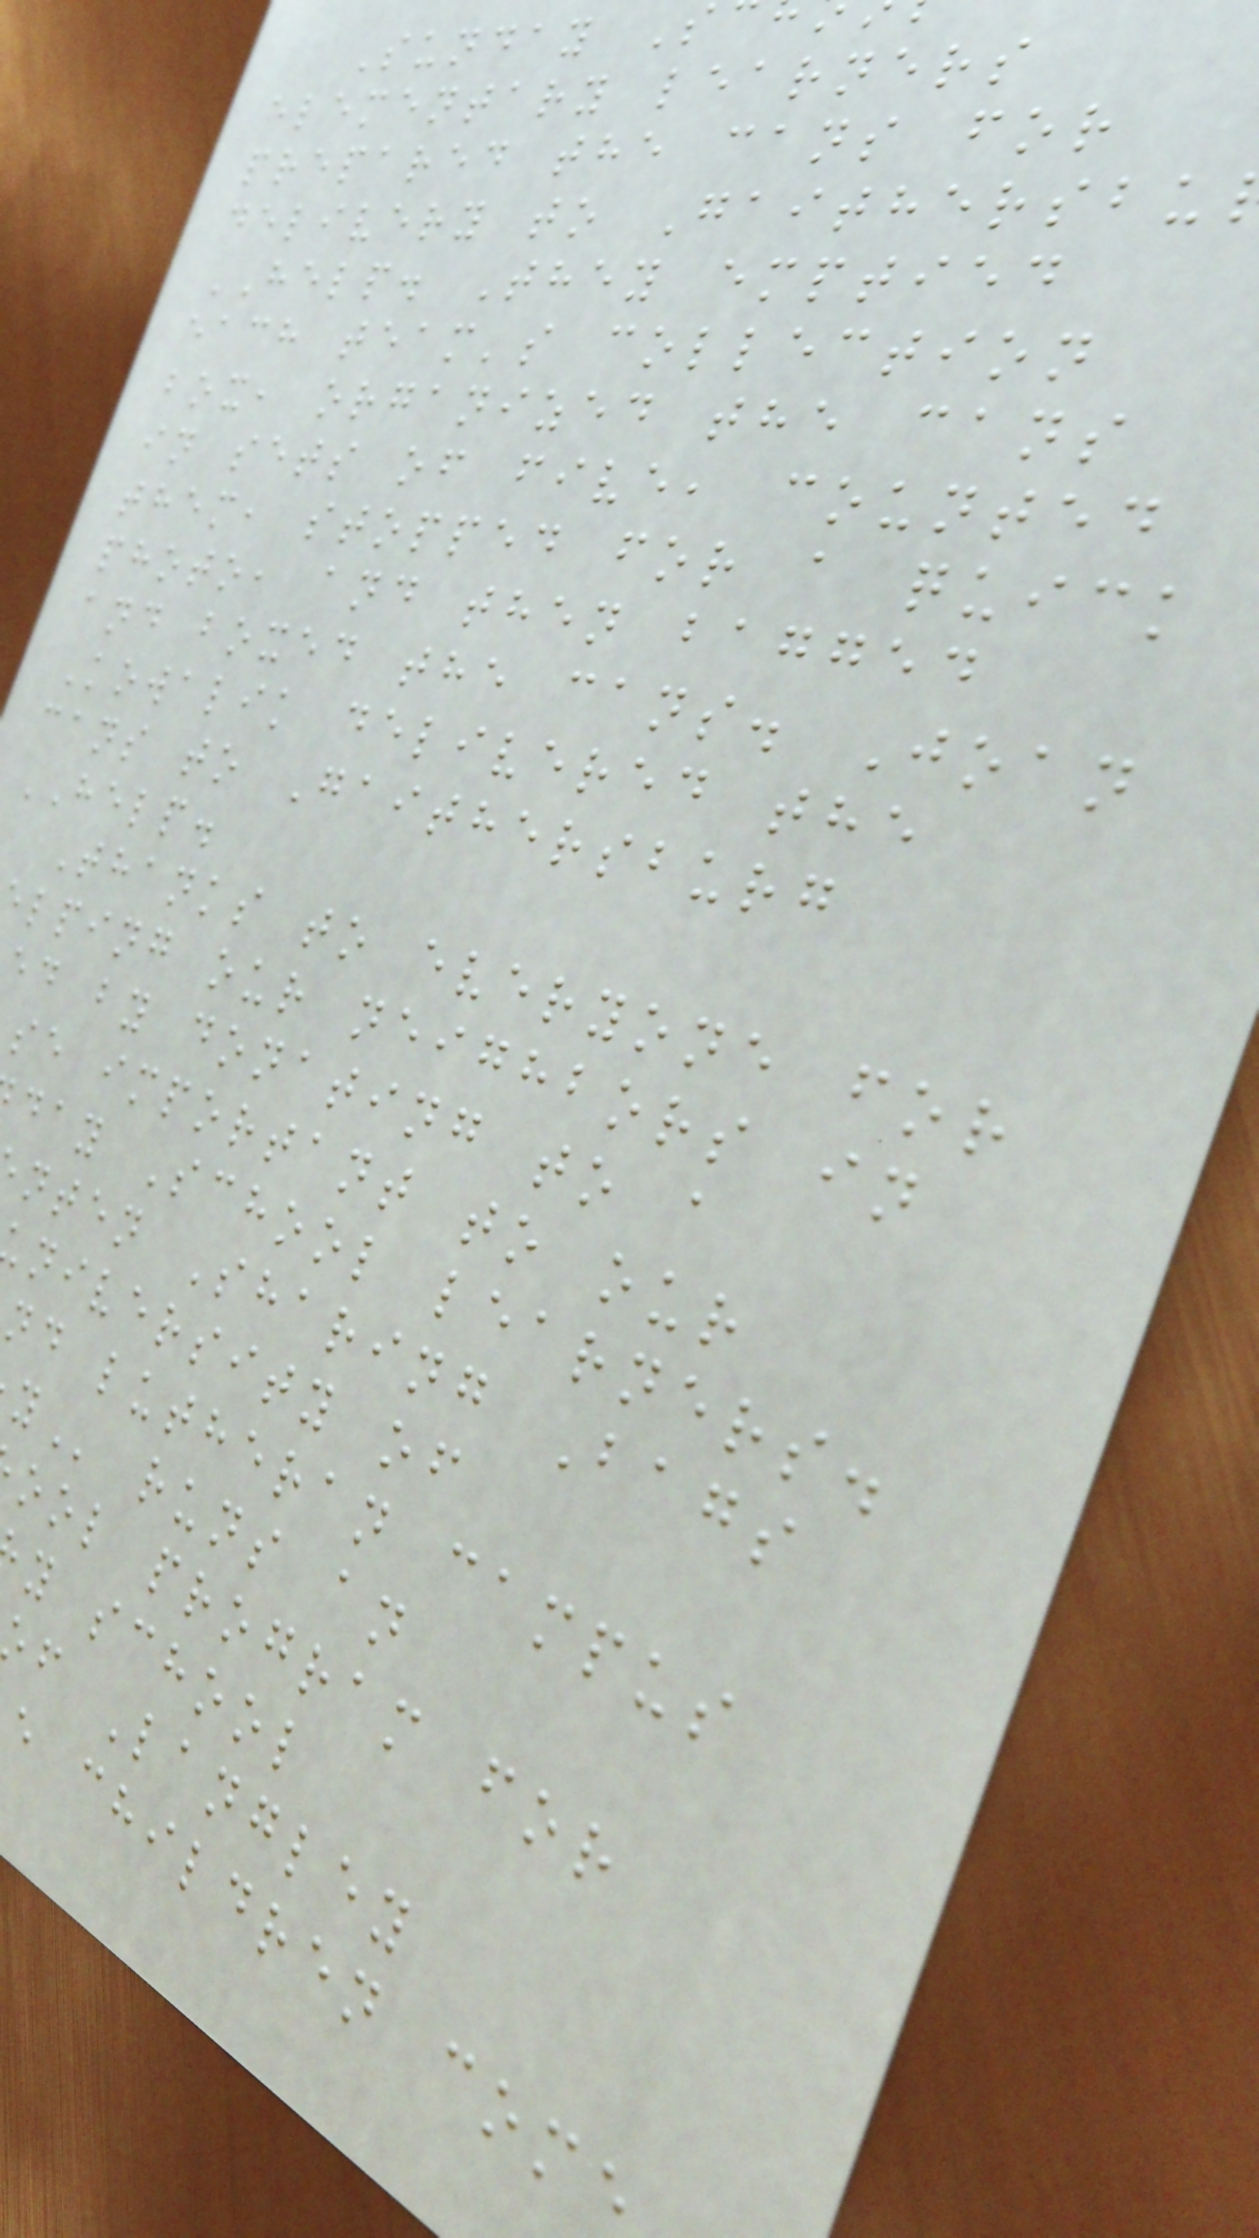Sunday S
elementary learners
prepared the cans for
delivery to Gaithersbu
HELP. They emptied
each team's collection
box, organized the cans
in sets of five, counted
them, stopped for a quick
photo, and then bagged
and boxed the cans. Joan
Kowalik delivered the
cans to Gaithersburg
HELP.
Thanks to everyone for
lping our neighbors in
ed by donating to a
se important to our
day School learners.
nten Sharing Bags
niversity of
nd lutheran campus
runs an
ool program for
y school
f Langley
e children come
